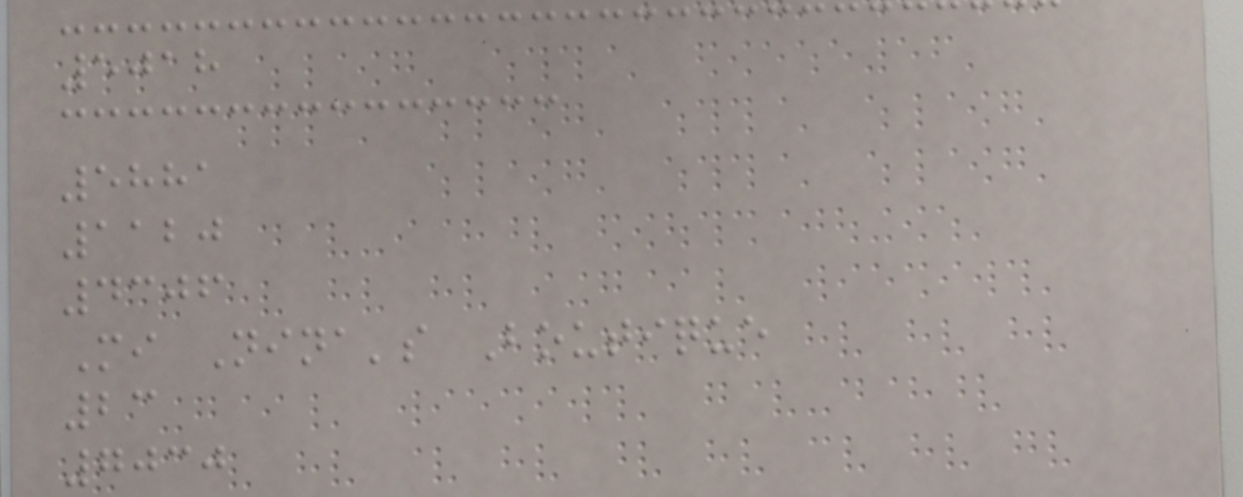5018
5881
1120
4306
Mi Nina's Boutique
23
7030
